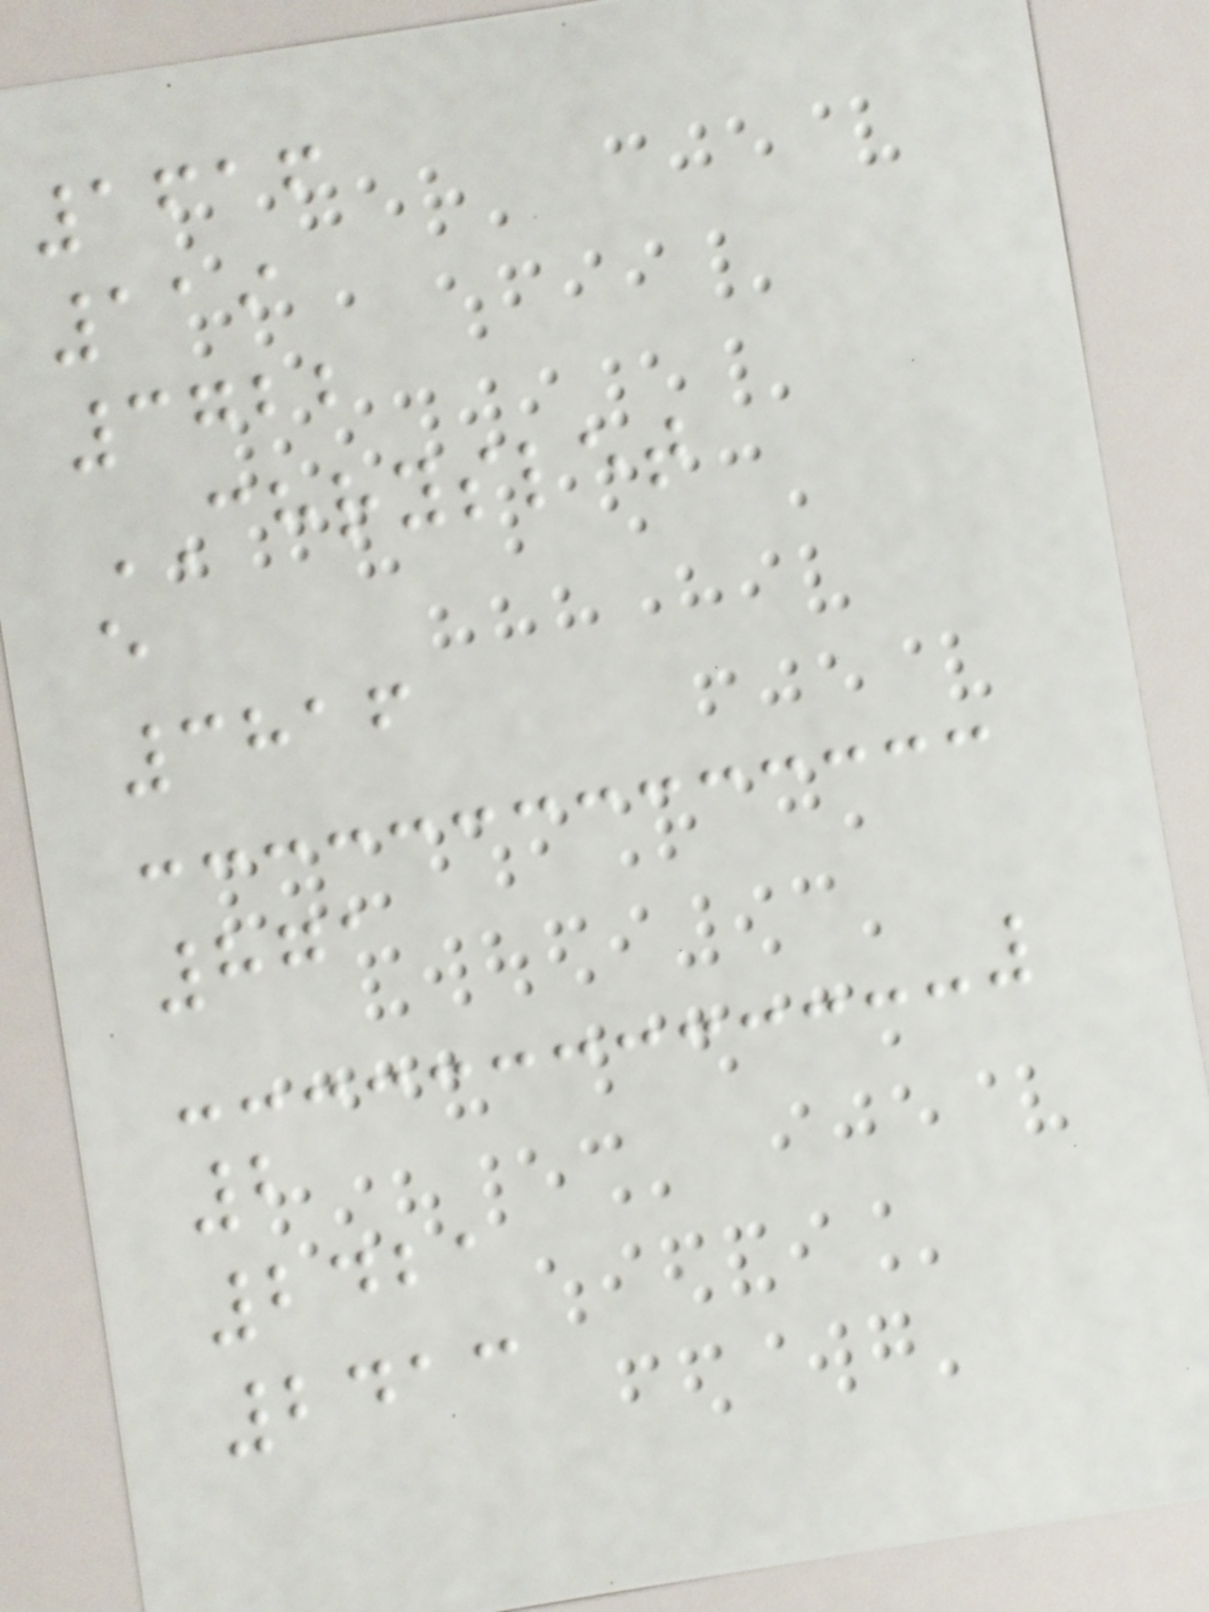1616
119
3722
CHRYSLET
e
3816
871
2
2421
2413
